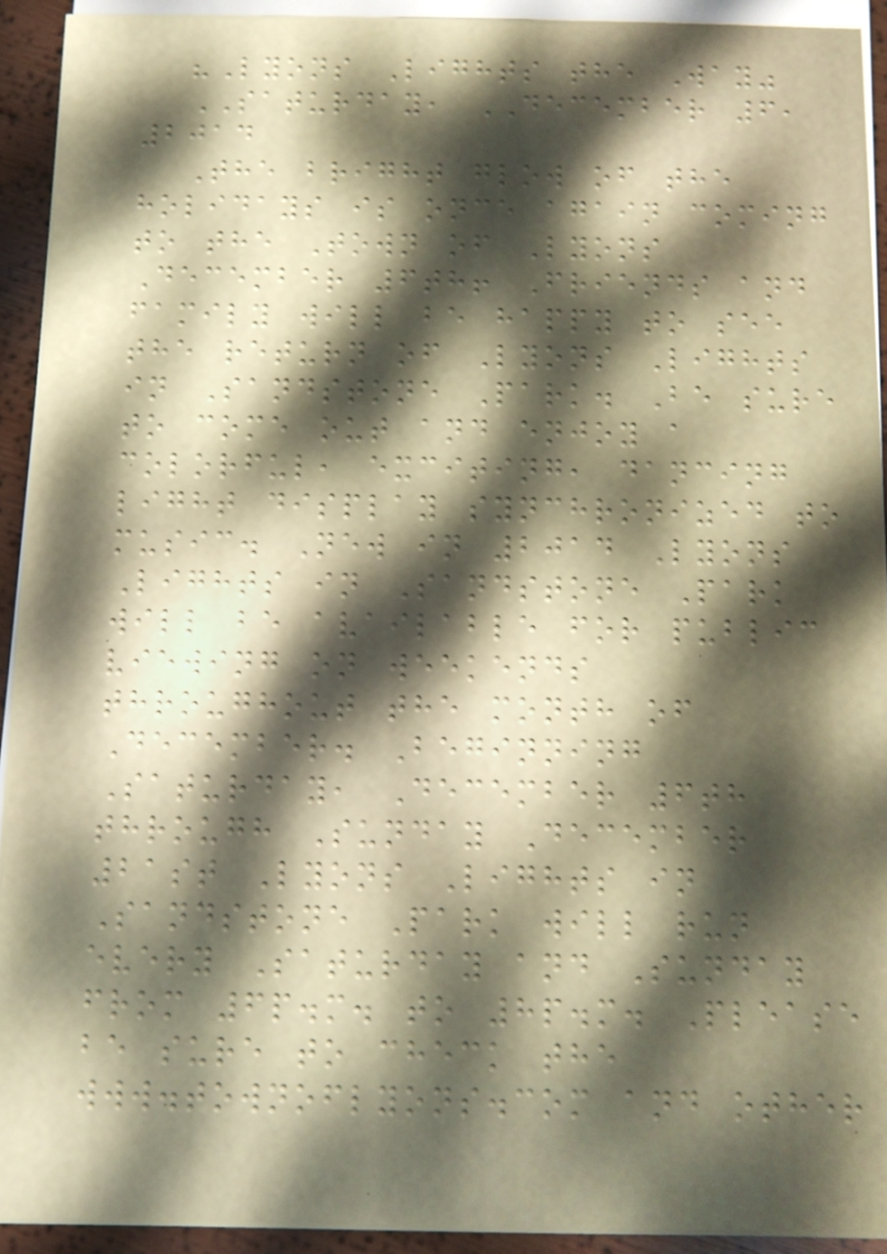"Lyons Lights the Way"
SATURDAY, DECEMBER 6,
2014
The bright glow of the
holidays is once again coming
to the Town of Lyons
December 6th! Friends and
family will be happy to see
the return of Lyons Lights
in Sandstone Park. Be sure
to come out and enjoy a
colorful, exciting, dancing
light display synchronized to
music. New in 2014 Lyons
Lights in Sandstone Park
will be available for public
viewing on weekends
throughout the month of
December. Beginning
Saturday, December 6th
through Sunday December
21st Lyons Lights in
Sandstone Park will run
every Saturday and Sunday
from 6p.m. to 8p.m. Please
be sure to check the
www.townoflyons.com and other
